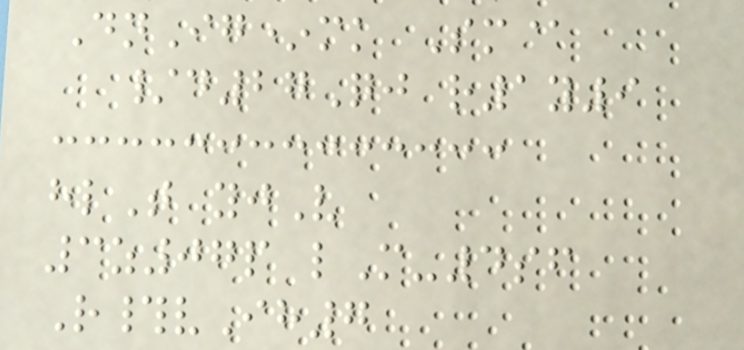DnIg*mk Sm@
/d27Qj r1y9
hlT yjV
3z07p lM-4sf
R#vIh7
